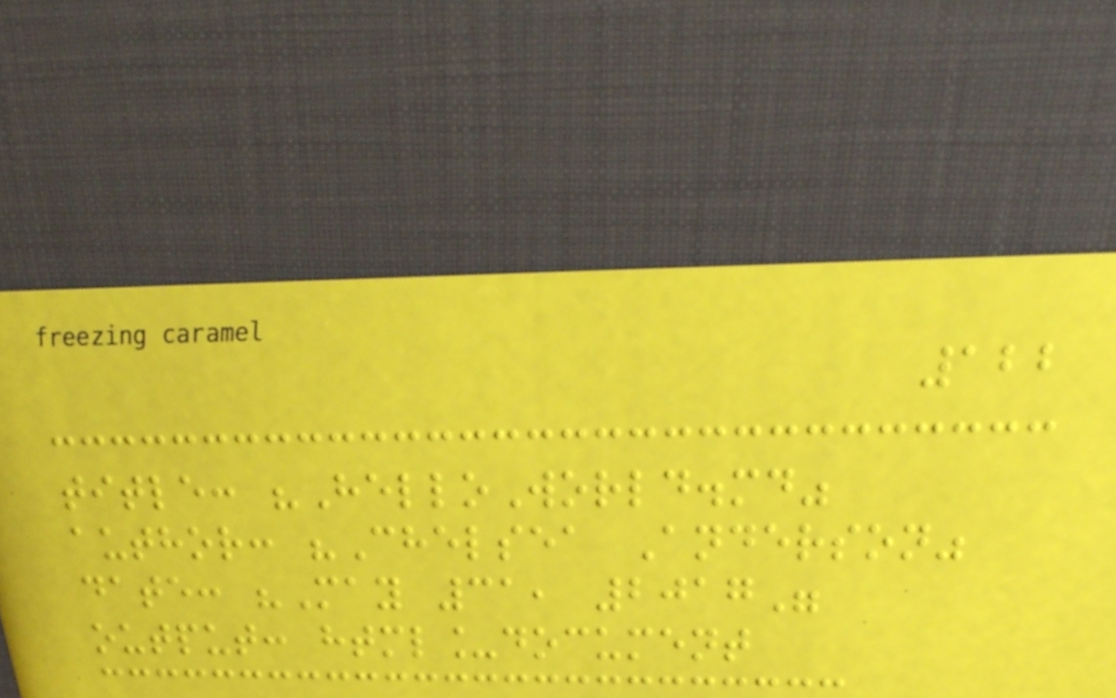122
title: "HelloWorld.md"
author: "Chelsea Anderson"
date: "May 31, 2017"
output: html_document
